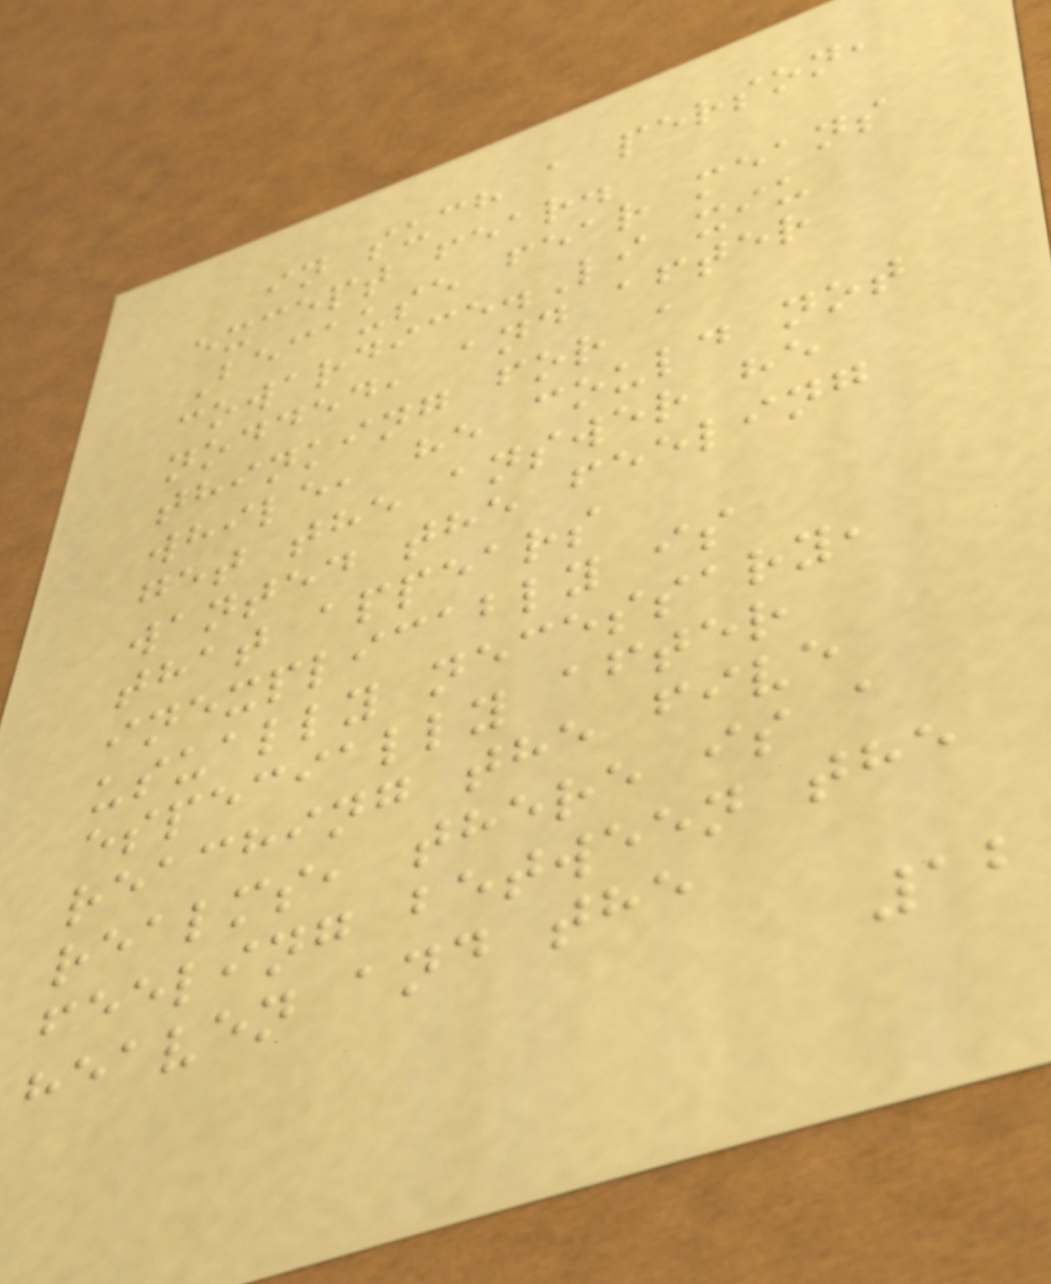in such a person,
except fear.
Because fear means
cowardice.Li xiu
nodded, and after
thinking for a
while, he could not
get the answer he
wanted the feeling
that appears
inexplicably is
usually necessary,
especially after
reaching the five
realms, there is a
feeling between the
heaven and the
12
